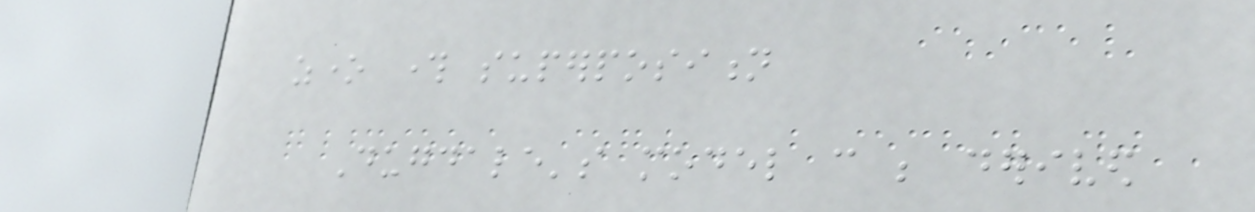zone through superposition
Dugdale's model can be derived
